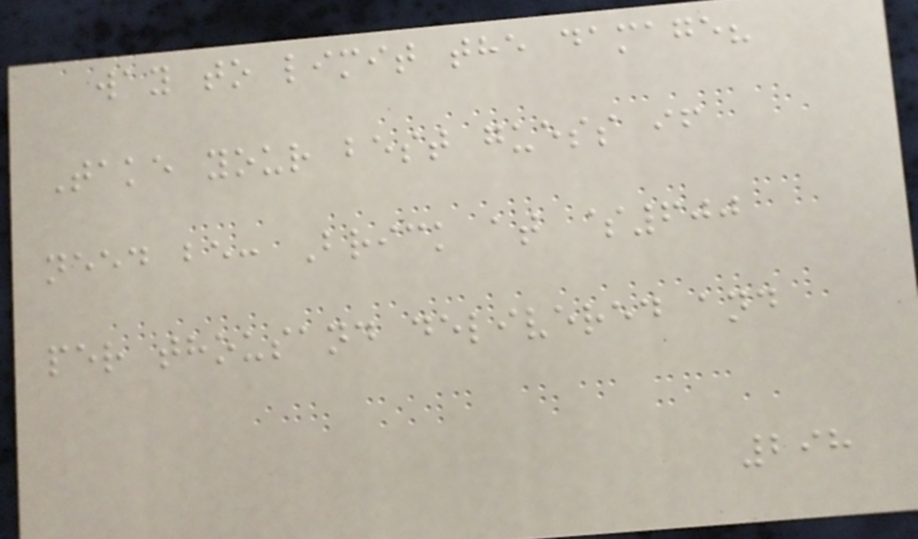way to limit the damage?
Take your best guess if
need be: Brick at $600
per thousand delivered and
298
